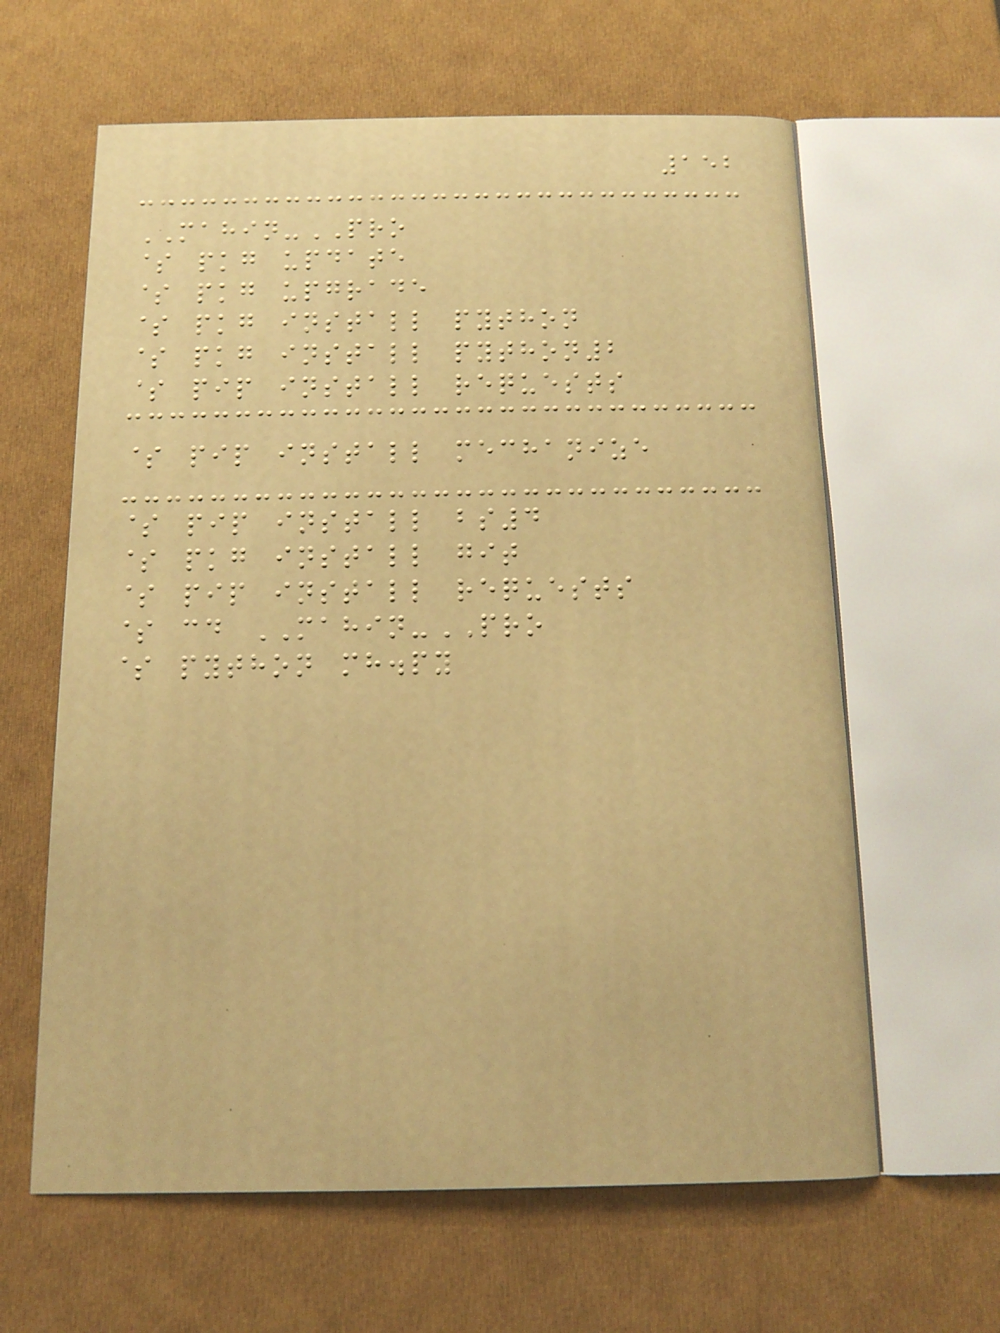152
MAHIN-PRO
$ pkg update
$ pkg upgrade
$ pkg install python
$ pkg install python2
$ pip install requests
$ pip install mechanize
$ pip install bs4
$ pkg install git
$ pip install requests
$ cd MAHIN-PRO
$ python mh.py
